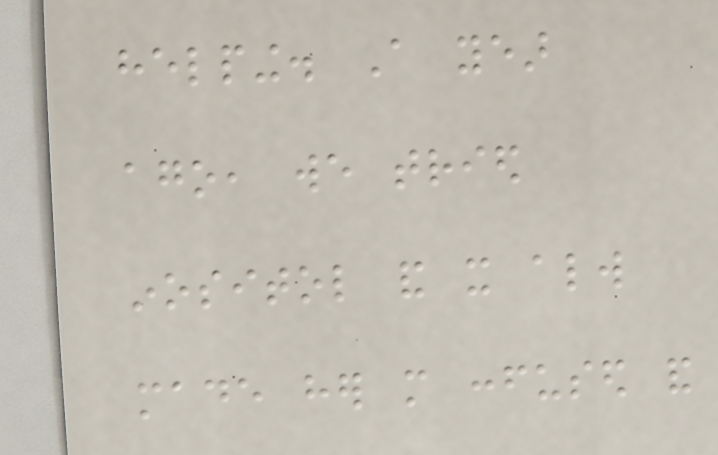helping. A year
ago, we tried
inositol and it always
made her more confused and
